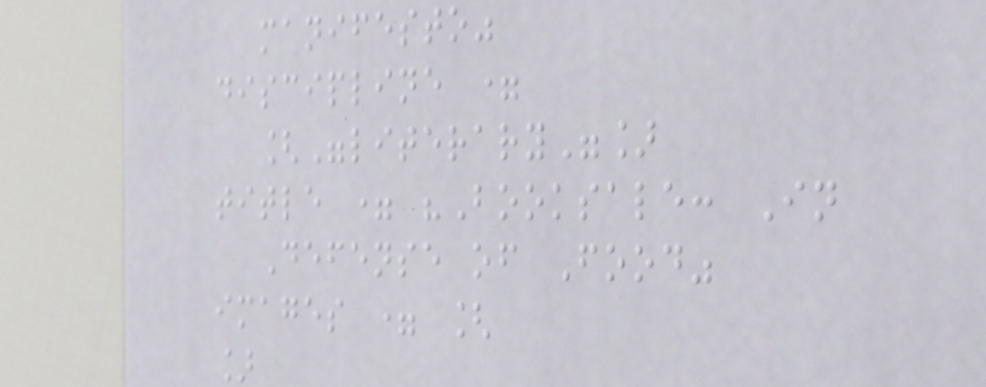manifesto"
discipline =
["literary"]
title = "Booksale: In
Defense of Food"
images = [
]
